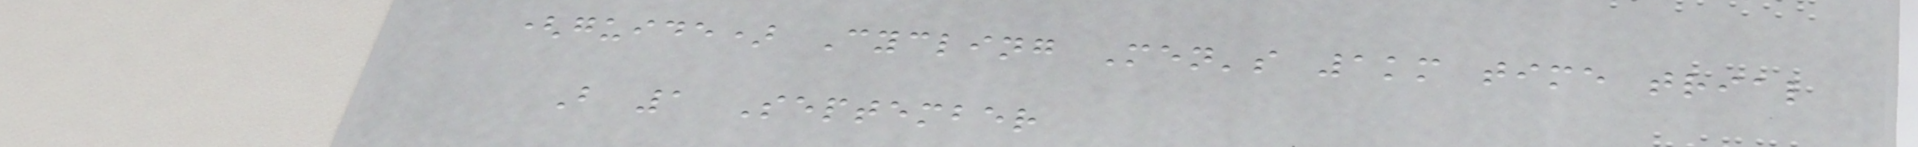(guide) Cycling Men's 1km time trial
B 1 September
